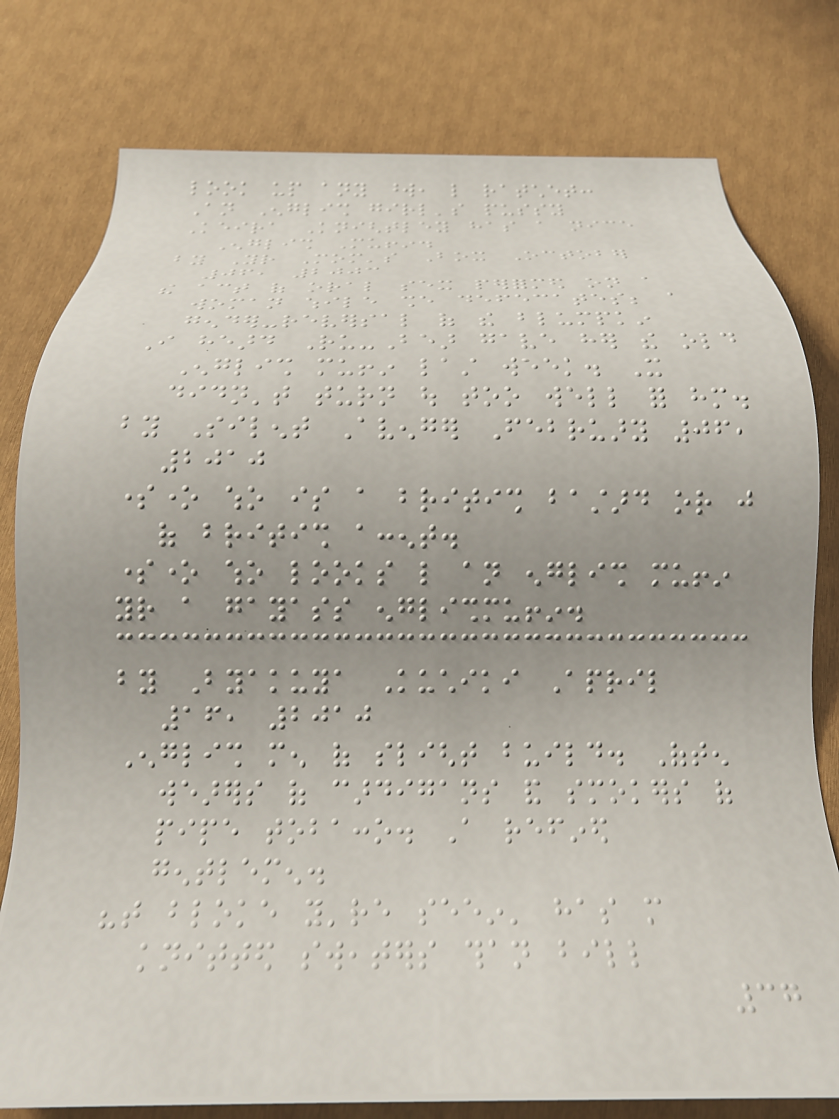look up any word, like ratchet:
An English girl's pussy
Keira Knightley has a nice
English Muffin.
by Your Mom's Box October
06, 2003
the act of oral sex performed on a
woman while she defecates; a
gender-reversal of the blumpkin
I heard Ru-Bear gave her the old
English muffin last week. It
didn't turn out too well for him.
by Silent Avenger February 06,
2010
someone who is a british bastard or just
of british accent.
someone who looks like an english muffin
your a gayass englishmuffin.
by Byakuya Kuchiki April
16, 2010
English men of slight build. Often
wearers of cardigans and smokers of
pipe tobacco. A refined
gentlemen.
"that bloke you're seein' has more
knitted sweaters than bill
37
